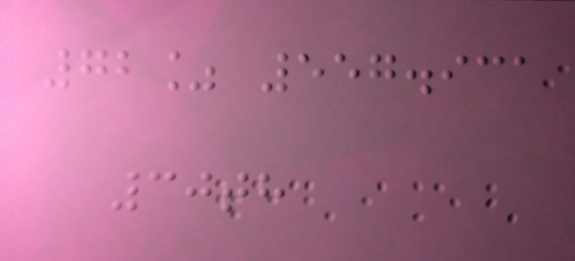72% 557.931
30th
